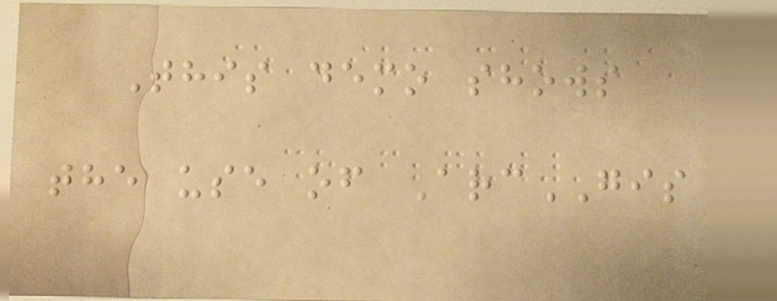This demo shows
the use of ArcGIS
